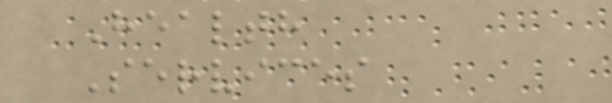Health
Services
